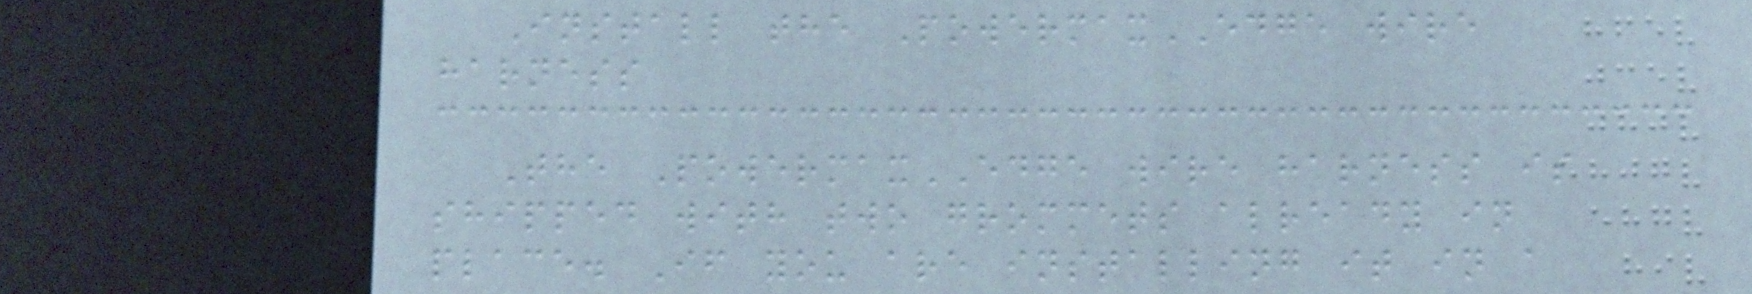Install the PowermaxEDGE wire
harness
The PowermaxEDGE wire harness is
shipped with two grommets already in
place. If you are installing it in a
